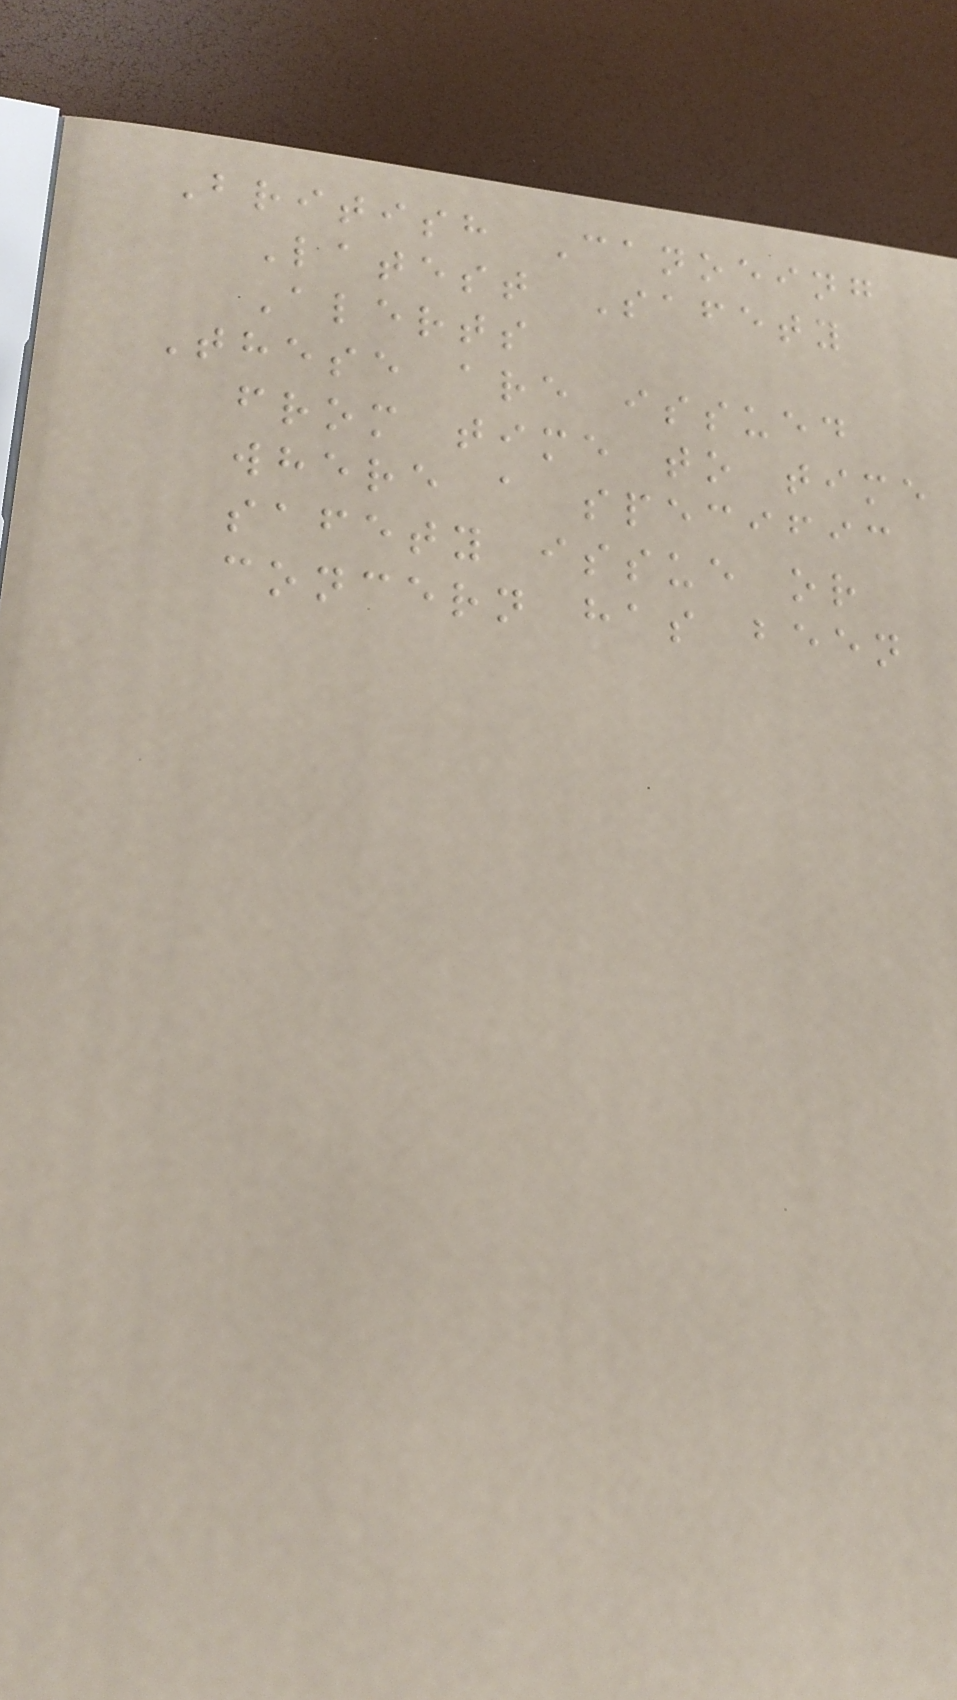British Canoeing
Latest Safety
Alerts
These are issued
from time to time
where a specific
safety issue or
concern has been
